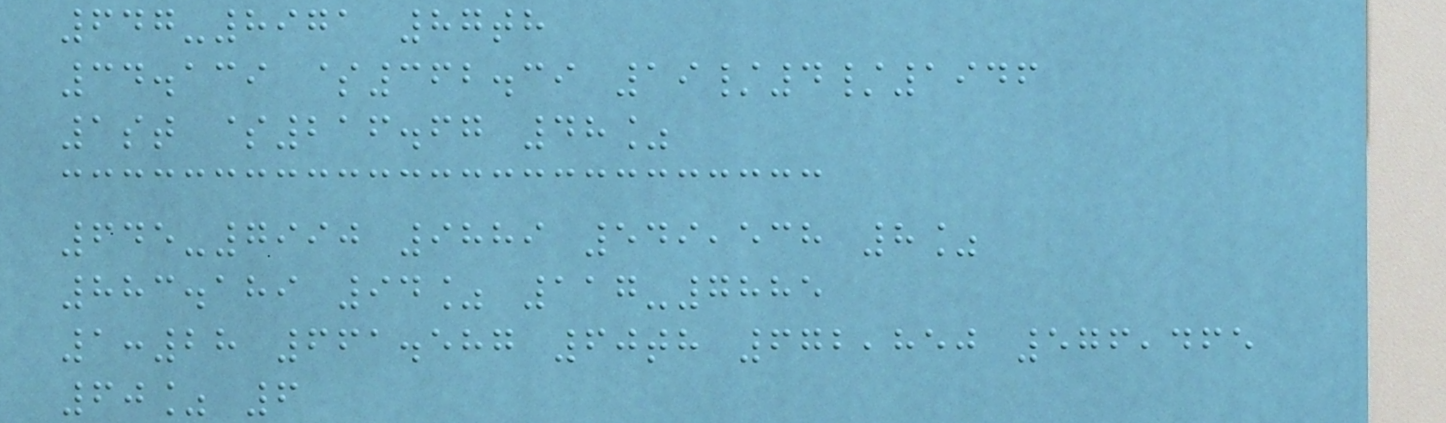647-8971 87th
34.139 $362.39 19/4/1946
1st $216.67 48%
645-7990 9889 549,538 8%
883.189 94% 117-7885
1:28 661.587 60th 672,850 576,465
60% 6
